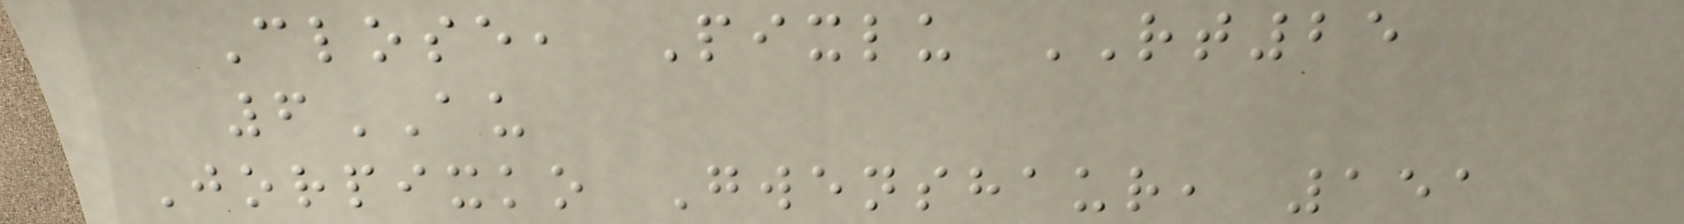Close, Pixlu RT25
6AU
Jorpixko Gwenshaur, 151
